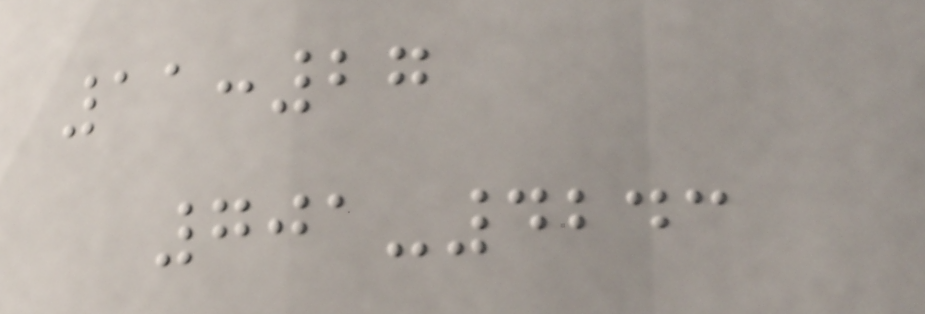11:27
701-4243
